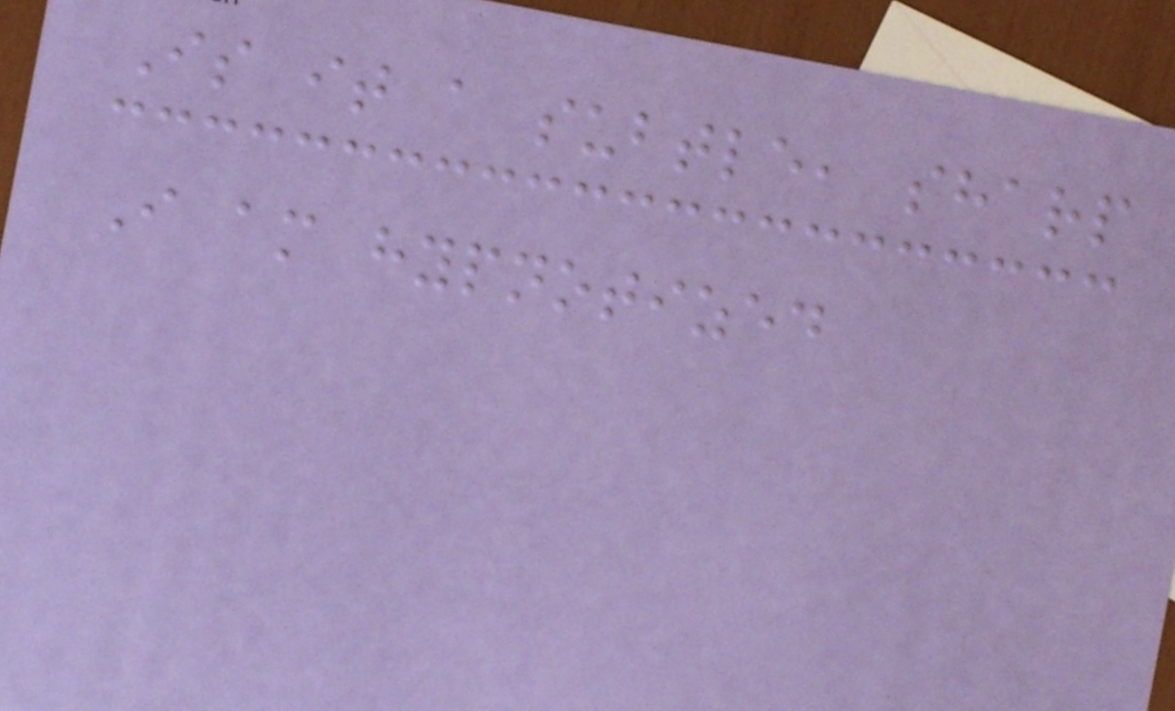Is it a subtle, sharp
I am hypnotized
